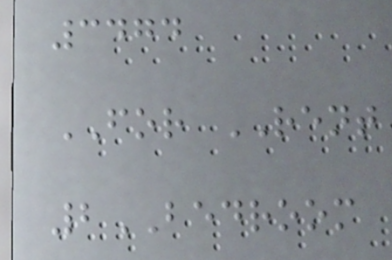3474
FOR RENT
2BEDROOM
